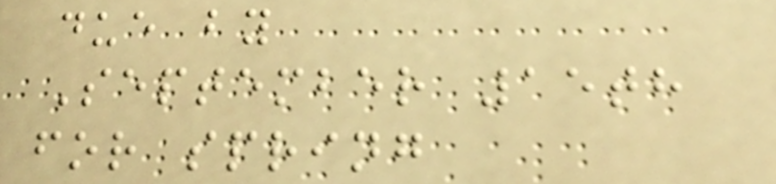due by
September 15th
for spring
